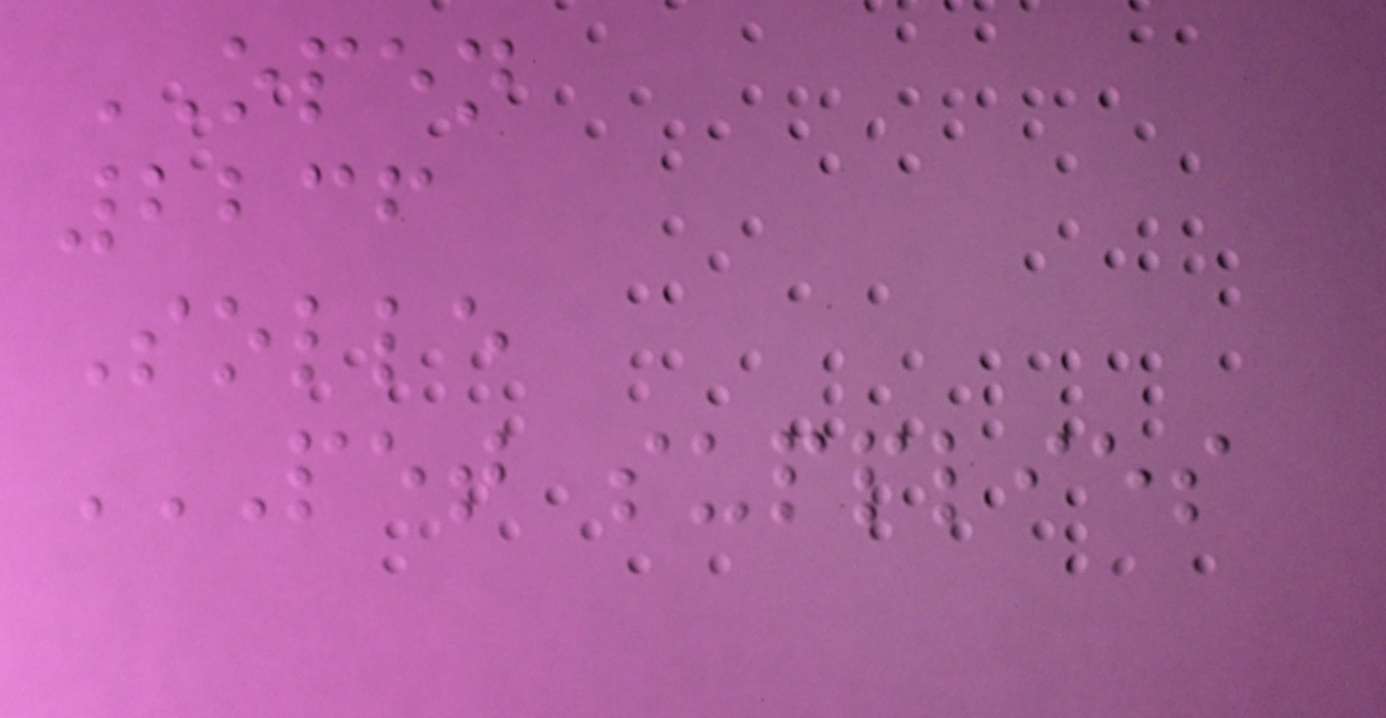OPEN
2236
Solle
PET SUPPLIES
